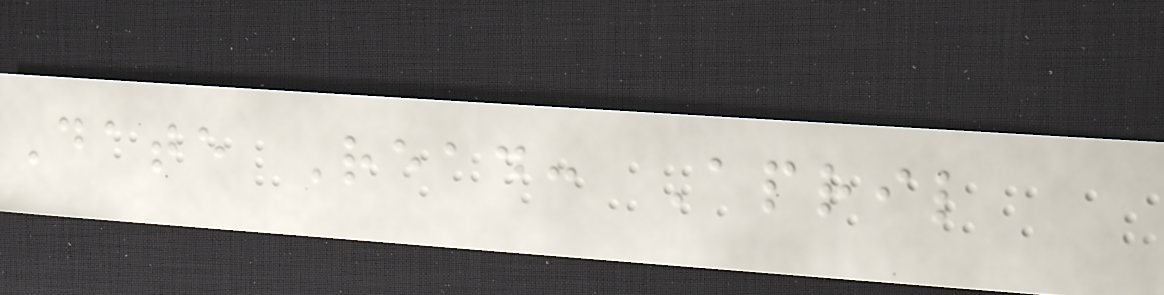Date Read: April
